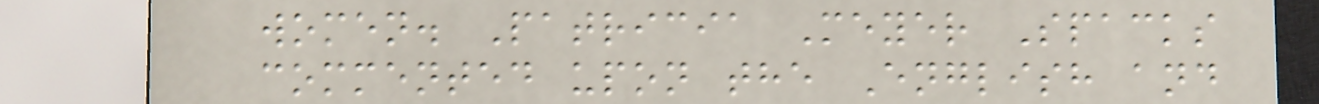women. Patricia Meyer Spacks
commented upon the English and
